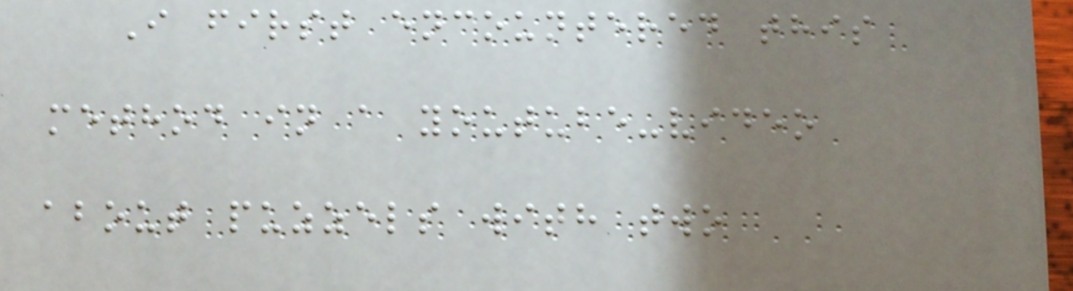I first encountered this
method in a youtube-video
about puzzels with two
